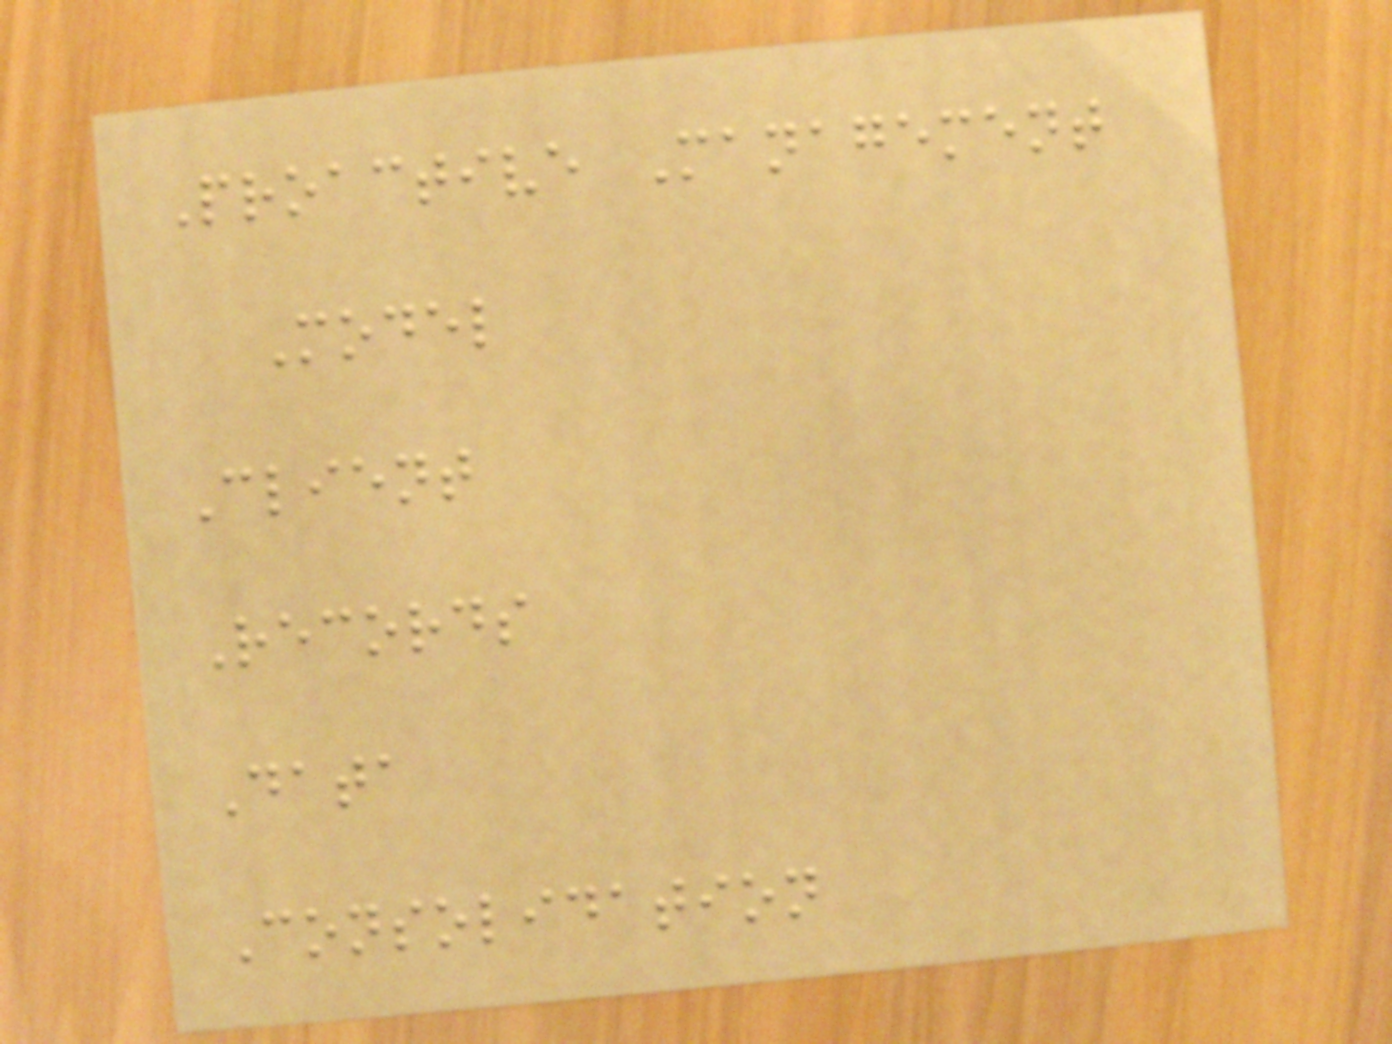Proactive Management
Model
Client
Records
Data
Consolidation
